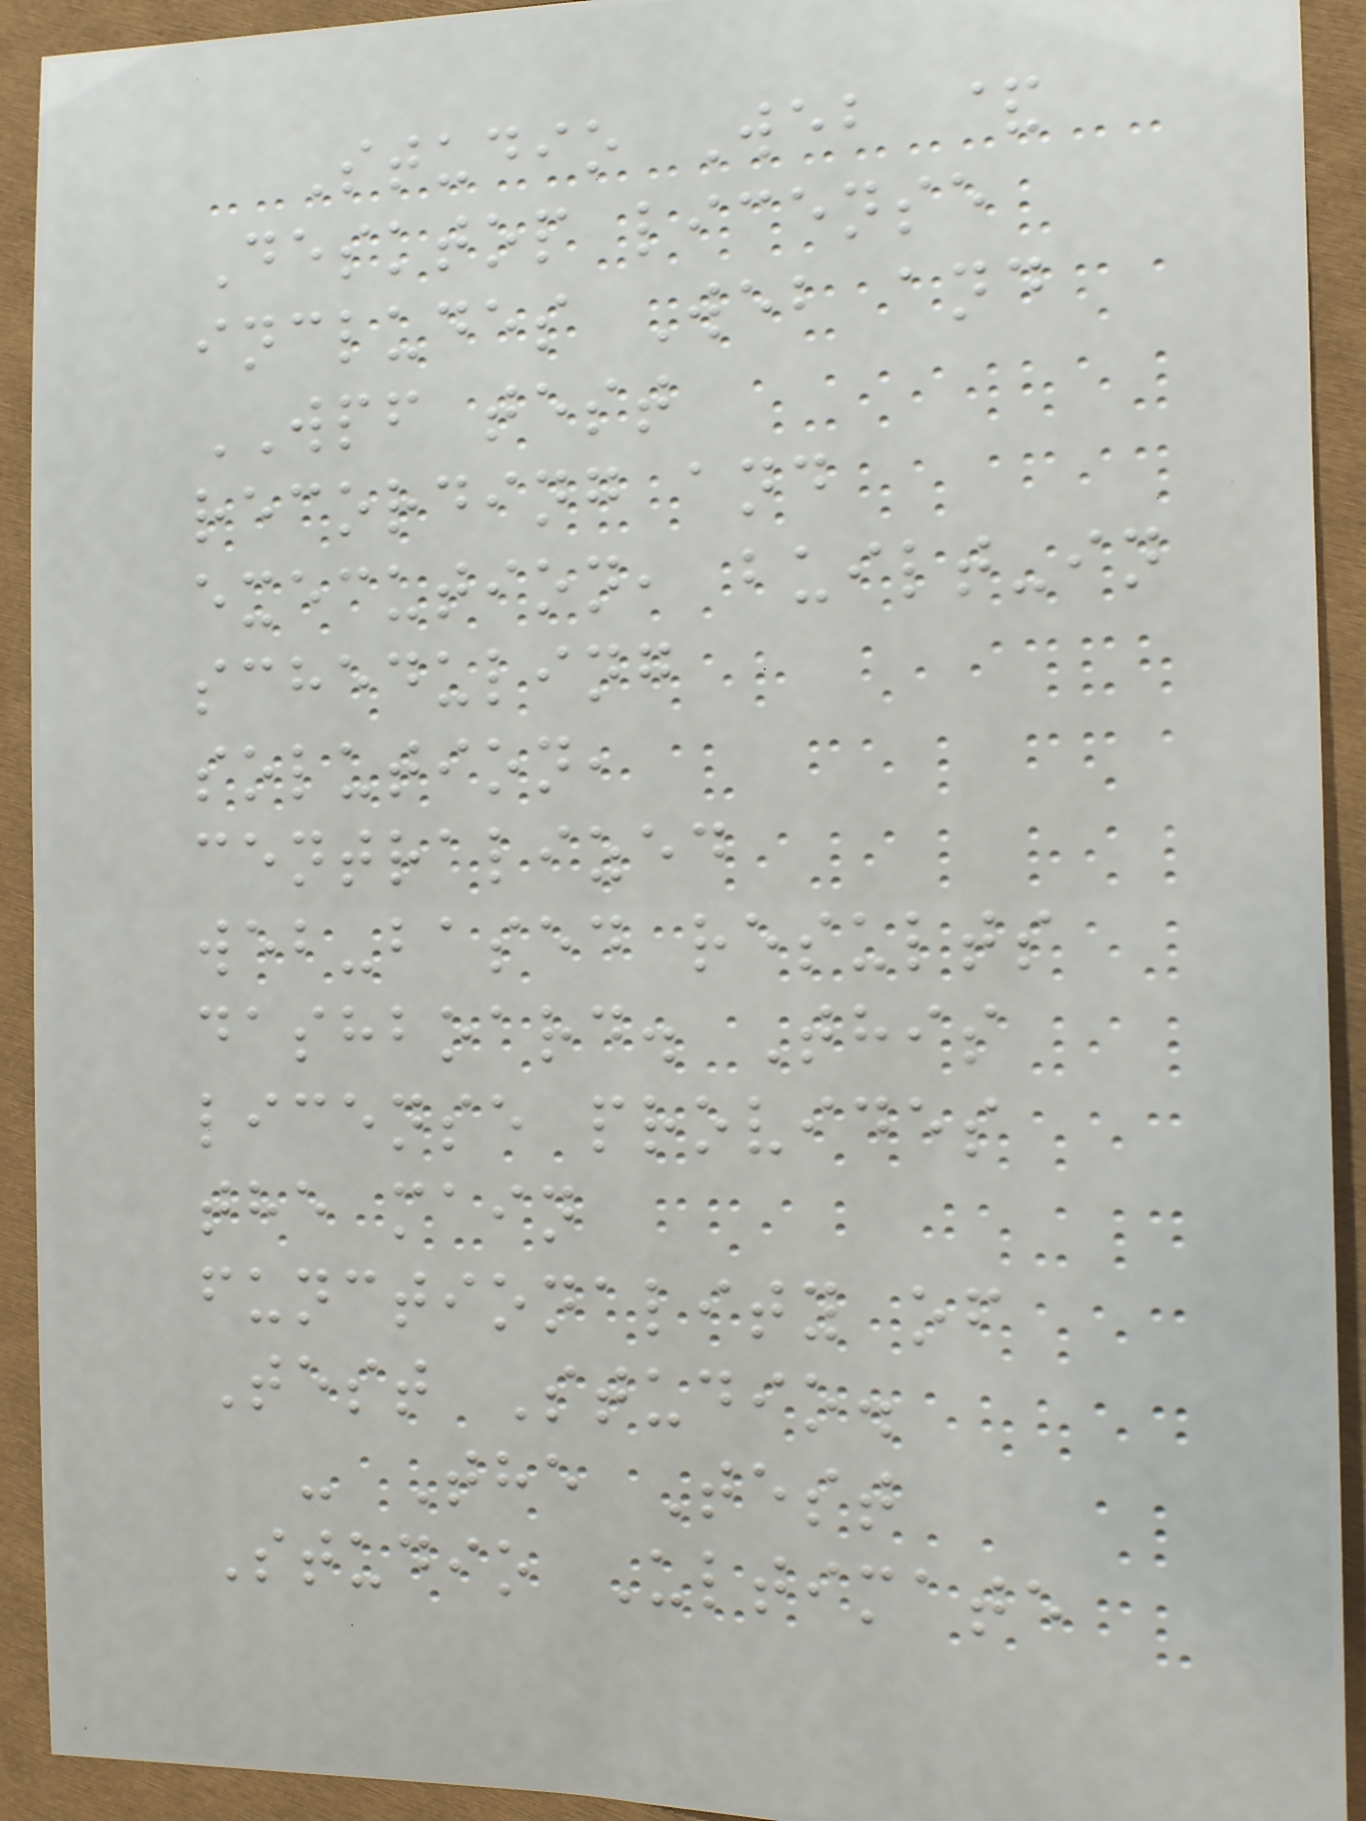Studio Web &
Desktop license
includes Web and
WPF test
recording and
execution, built-in
scheduling
solution,
centralized
web-based results
dashboard. This
license provides
the main
functionality of
Test Studio.
- The Test
Studio Ultimate
